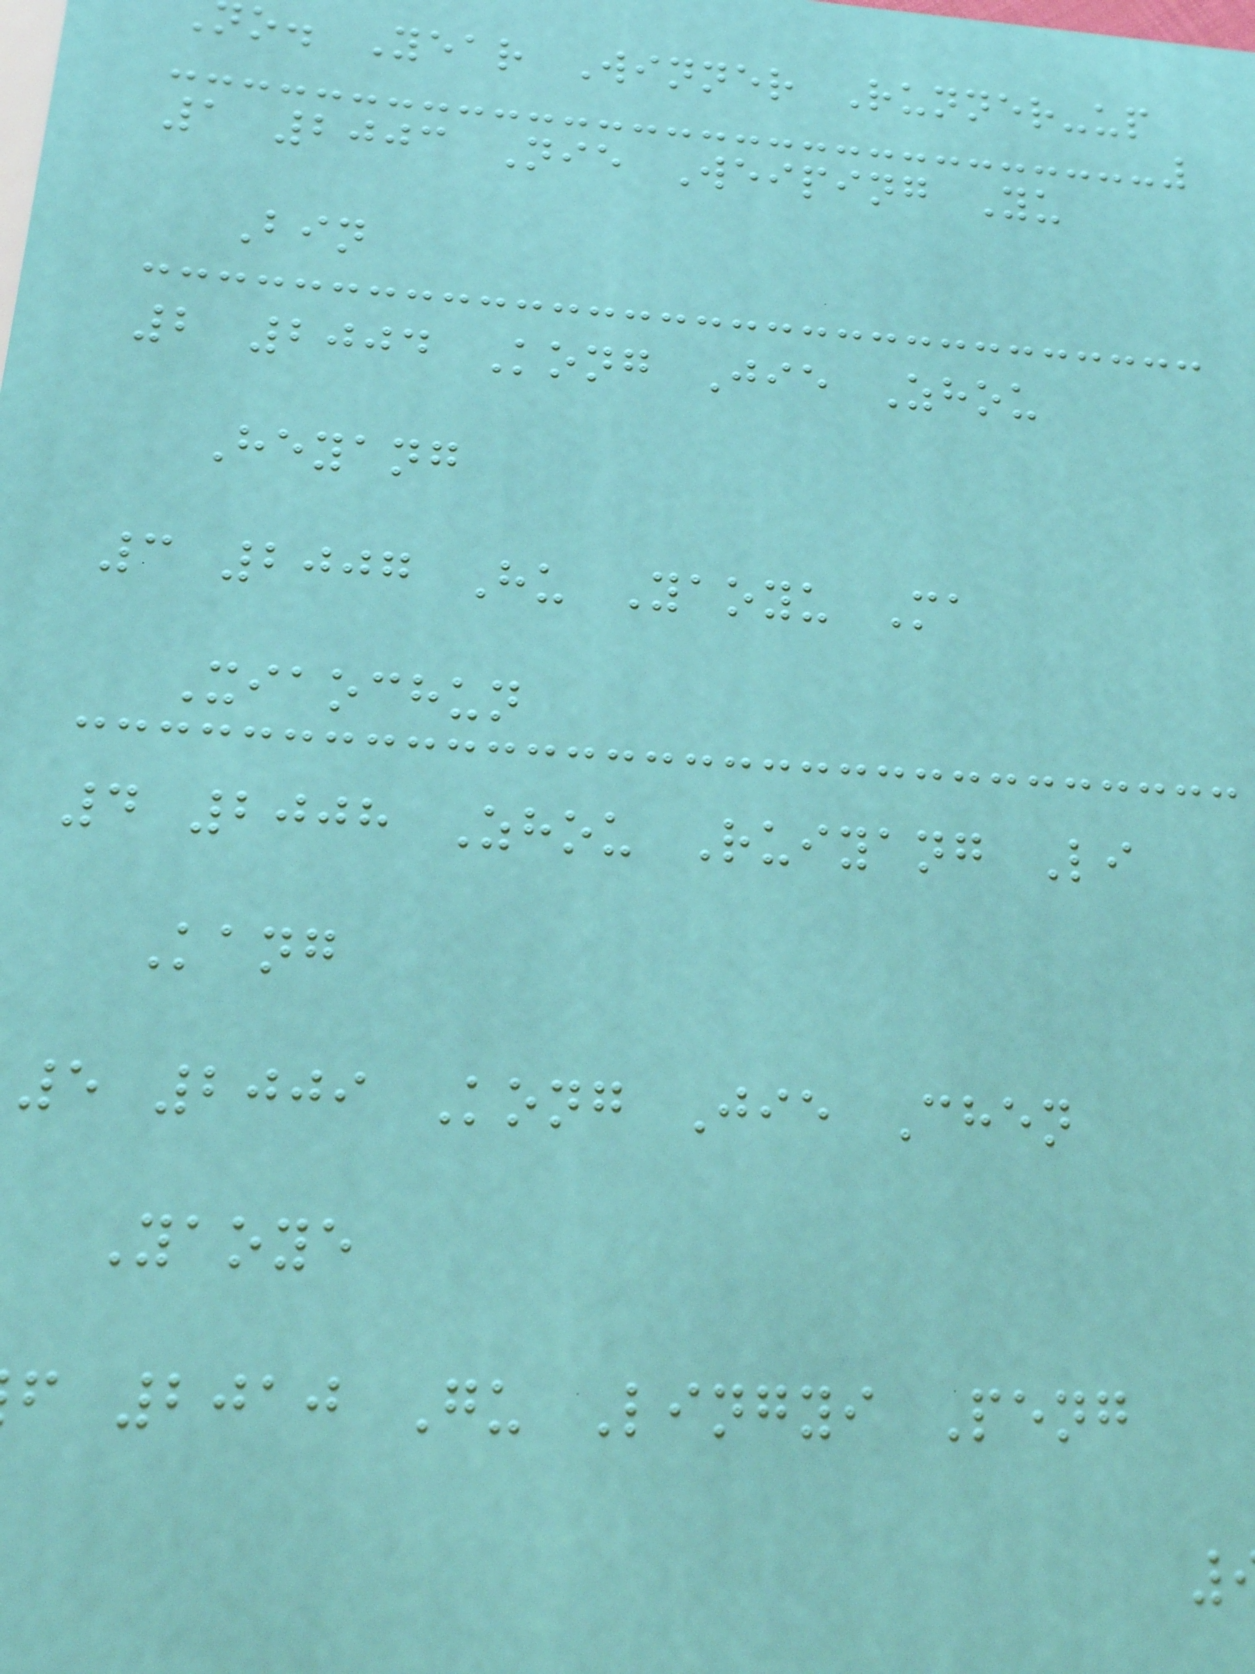o. Year Winner Runner-up
1 2003 Nie Weiping Yu
Bin
2 2004 Kong Jie Zhou
Heyang
3 2007 Hu Yaoyu Ma
Xiaochun
4 2008 Zhou Ruiyang Li
Kang
5 2009 Kong Jie Chen
Yaoye
f 2010 Gu Lingyi Peng
